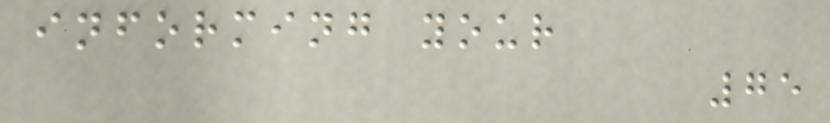informing your
75
